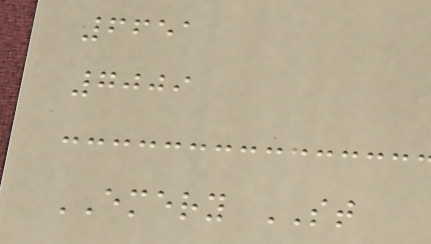6651
7009
EMERY ST
